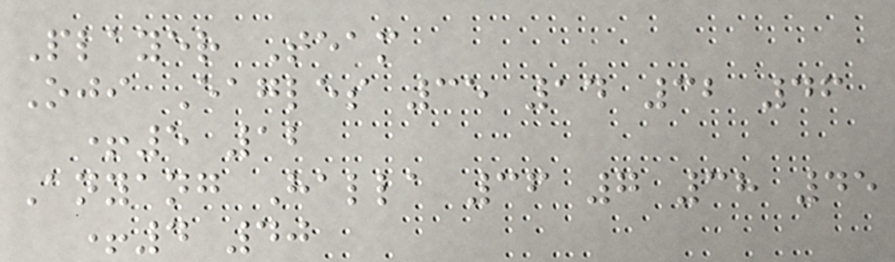Player Team
Oji Eagles 35 14 32 46
+5 12
Anyang Halla 36 7 38 45
+4 40
